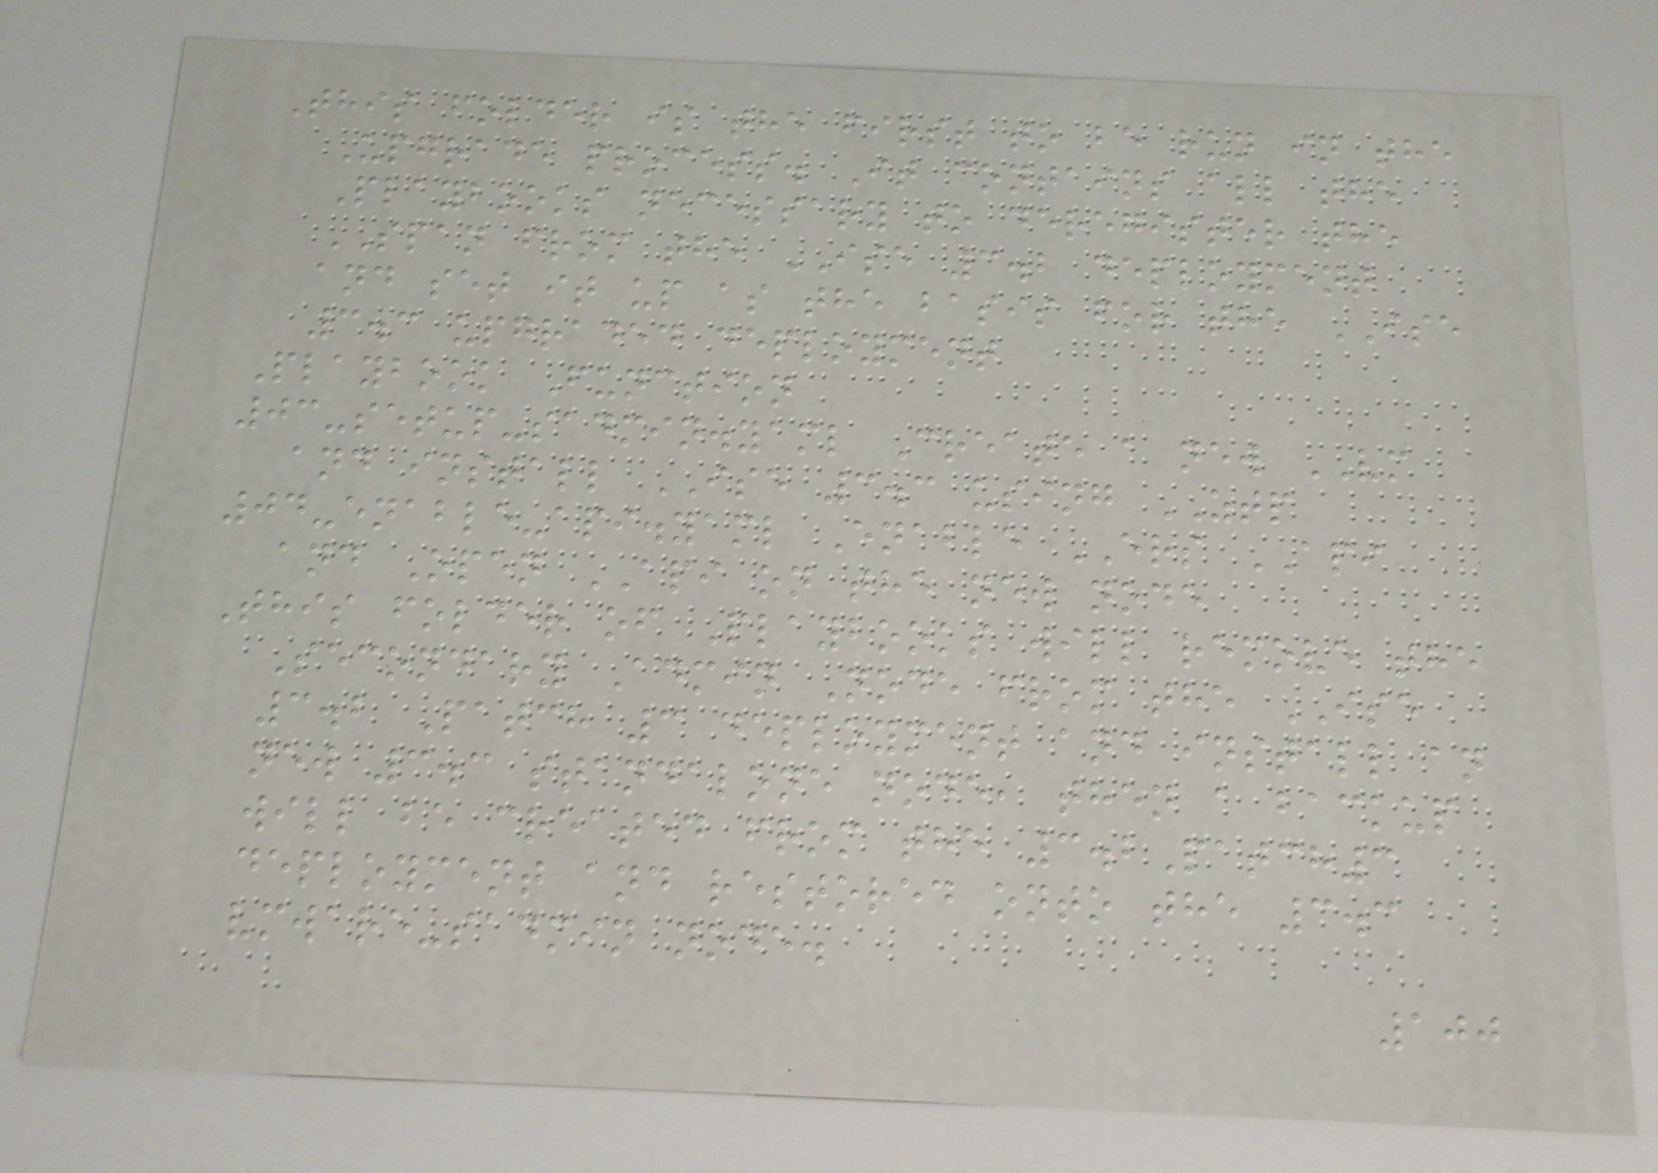This folder is the first to be run in the
Upgrade process. It contains all the
Playbooks necessary to deregister the
SPAN from the ISE 3.2 deployment
and set it up as the basis for the ISE
3.3 upgraded deployment
Playbook Function
03-setup-sadmin.yaml Create a new VM
and install ISE 3.3 using ZTP
04-enable-api.yaml Enable ERS API
and Open API on the new node
This folder of Playbooks will remove the
Secondary Admin Node from the ISE
3.2 Patch 3 deployment and install an
new 3.3 standalone node, then a backup
will be created from the 3.2Patch3
deployment and restored onto the 3.3
vmware-sadmin node.
100
